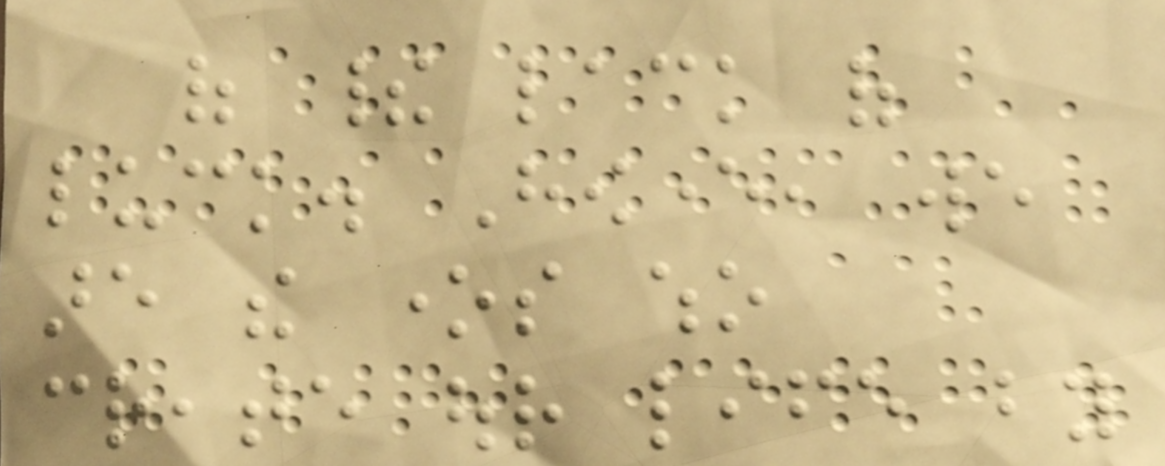of their lack of
luck. However, we
are the ones who
create our life by
